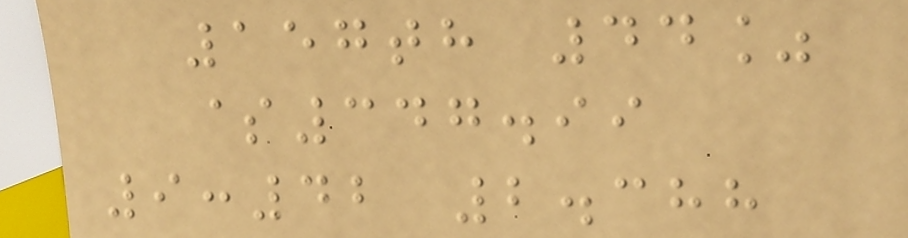157th 44%
$347.99
9:42 2.388
